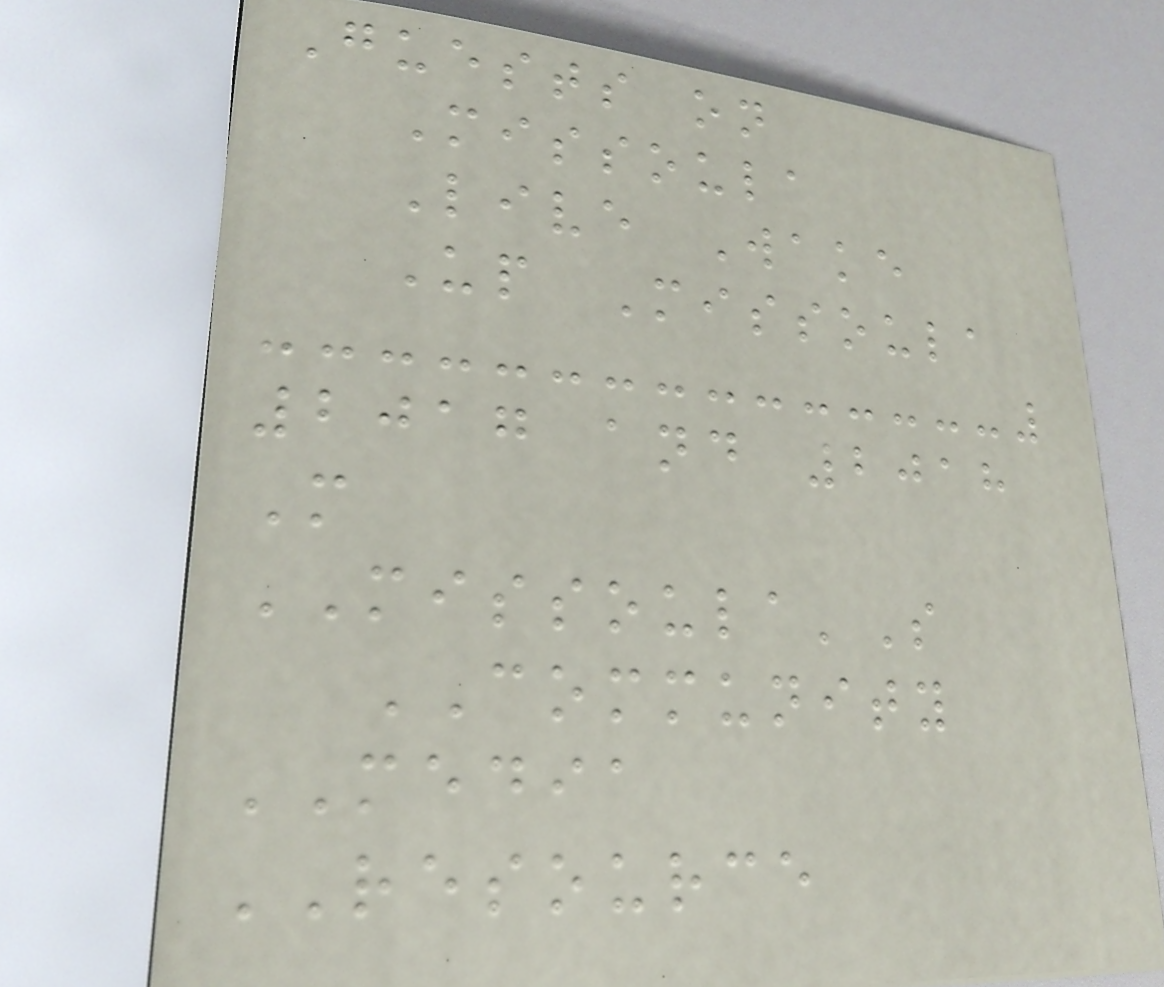Guests on
Missoula
Live Wake
Up Missoula
2017 and 2018
M
MISSOULA'S
COMMUNITY
MEDIA
RESOURCE
